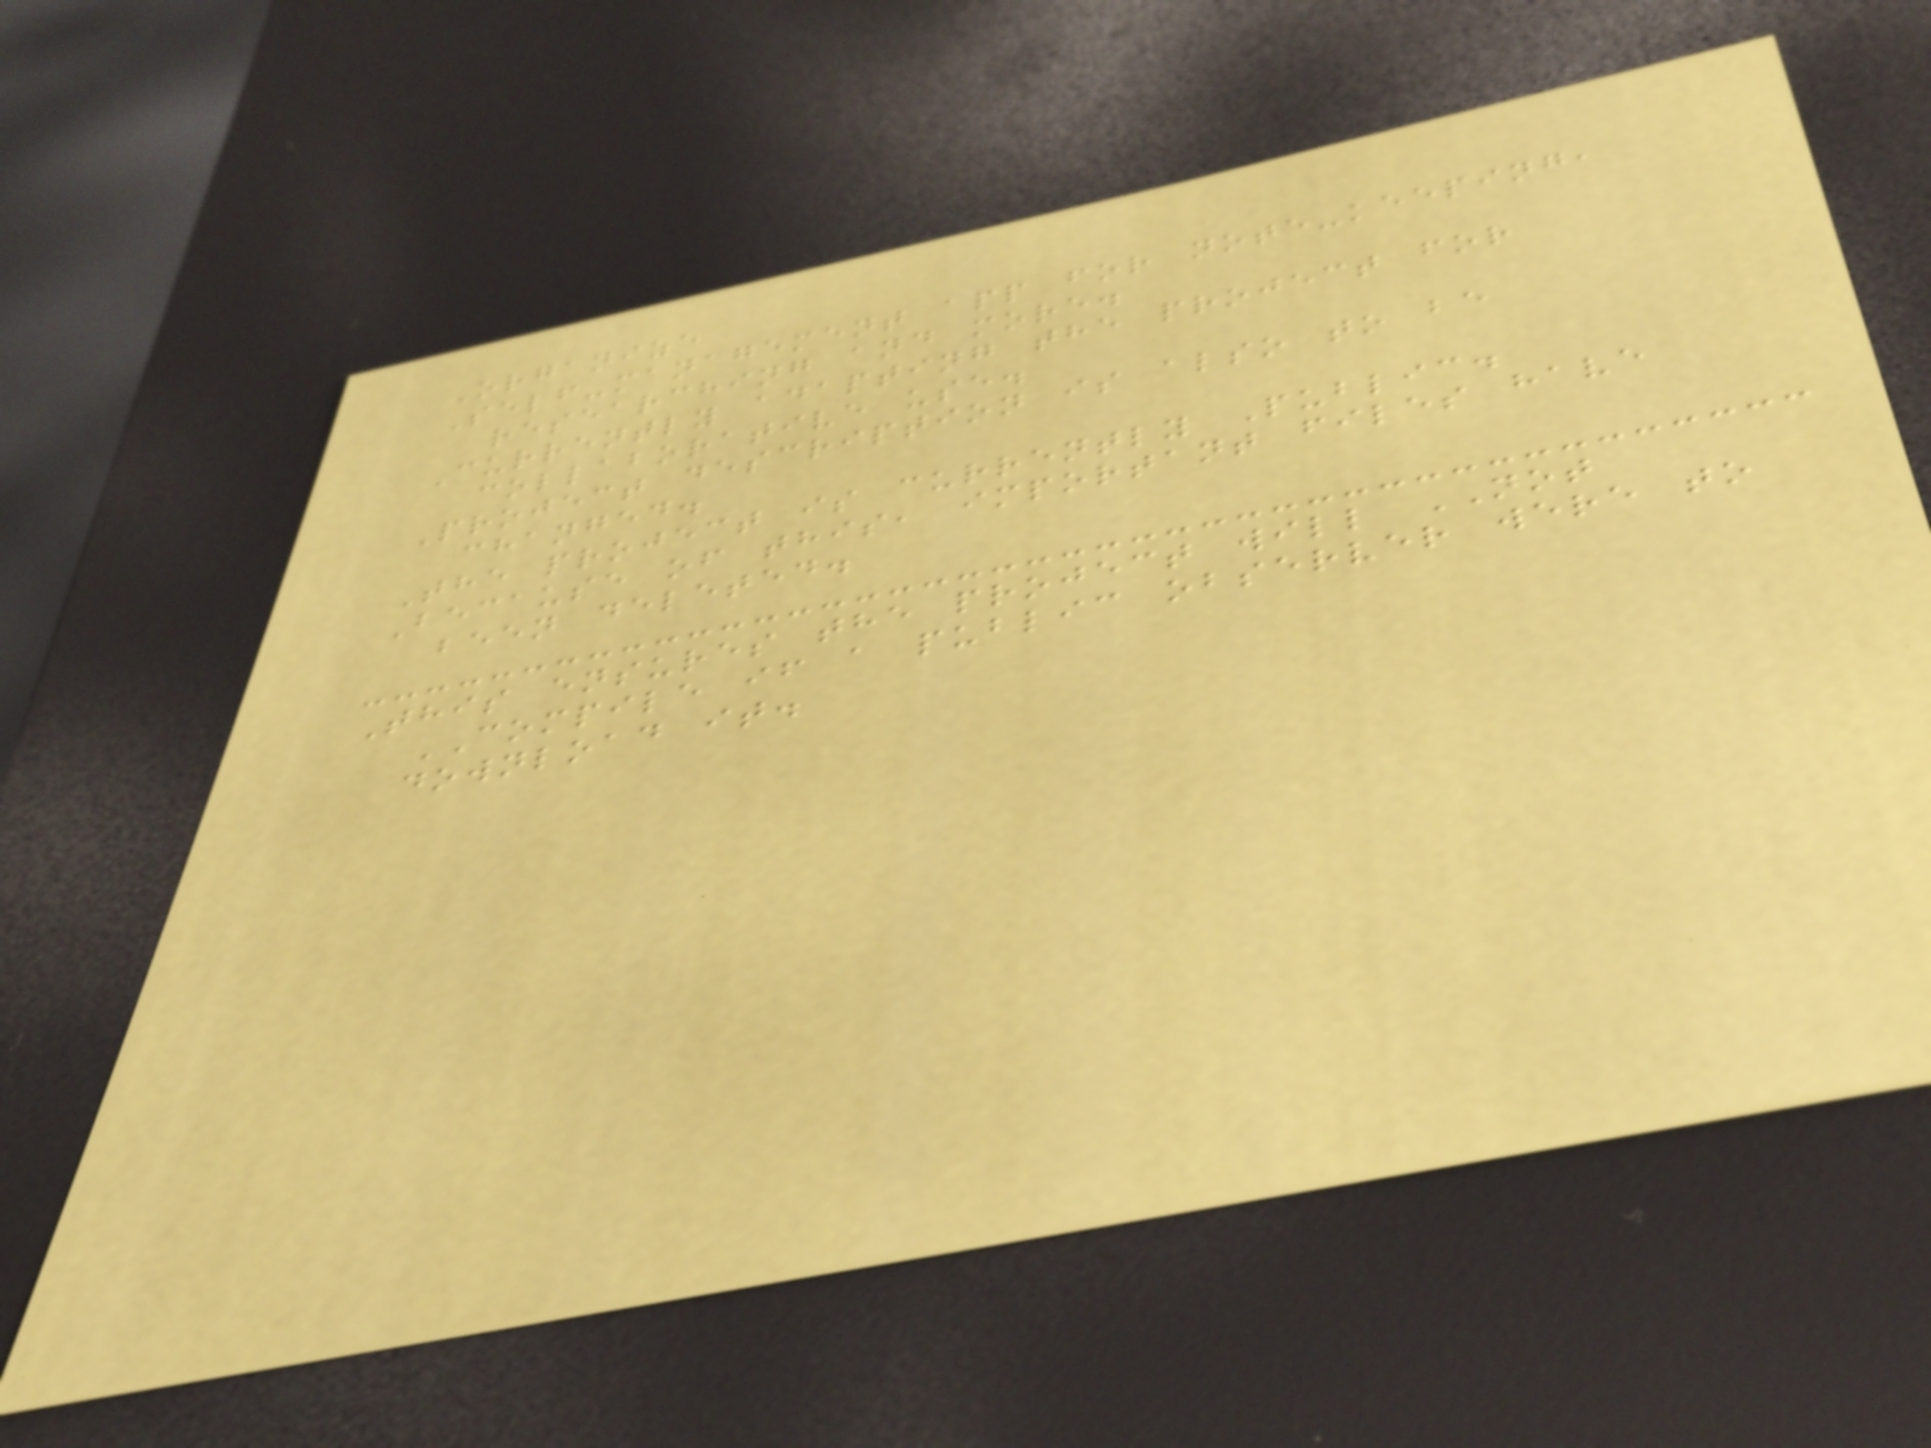Organize
Self-management app for note-keeping,
researching and more.
Currently adapting the project for
collaborative use.
Project description is also to be
changed.
The project is currently Public.
Because of this, important files have
been deleted.
This ensures the project will NOT
COMPILE if a public observer were to
download it.
